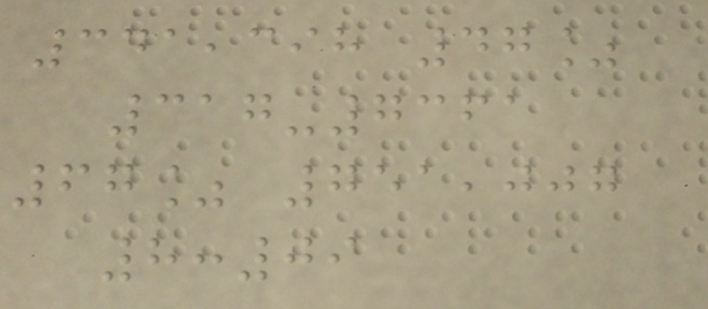341,398 47%
317-7361
67% 751,007
8:09
